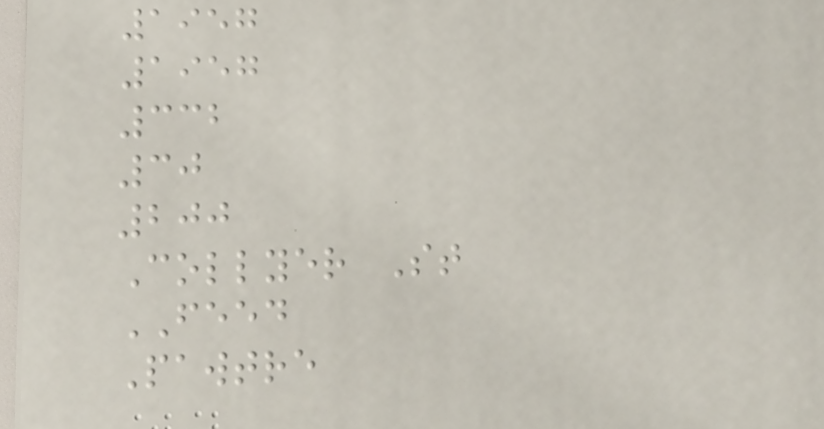1957
1957
332
30
200
Collyer St
FEED
Pawtre
